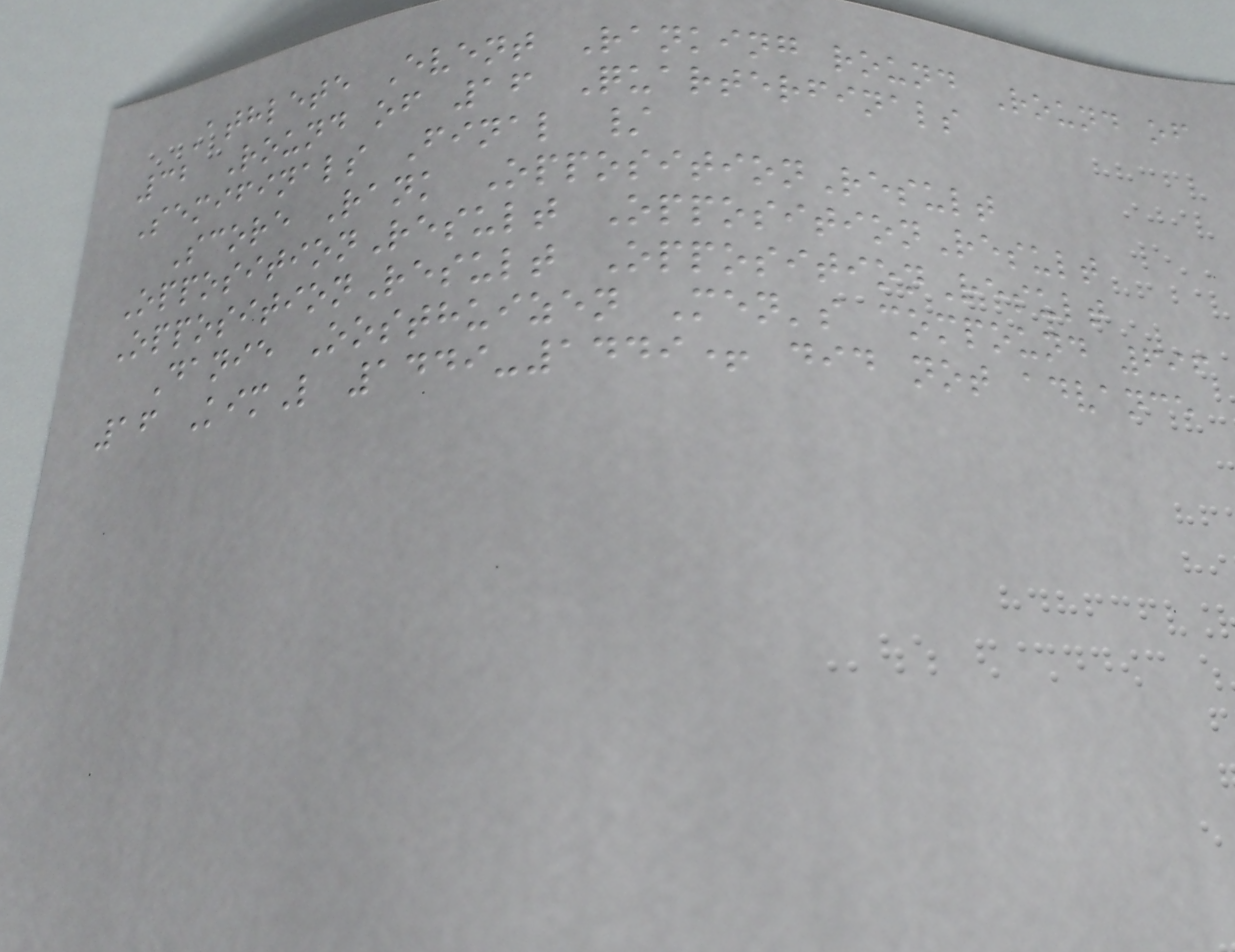Athlete Event Ranking round Round of
32 Round of 16 Quarterfinals
Semifinals Final /
Score Rank OppositionResult
OppositionResult OppositionResult
OppositionResult OppositionResult
Danie Oosthuizen Men's compound 696
16 KimL 1449-1449+ did not advance
